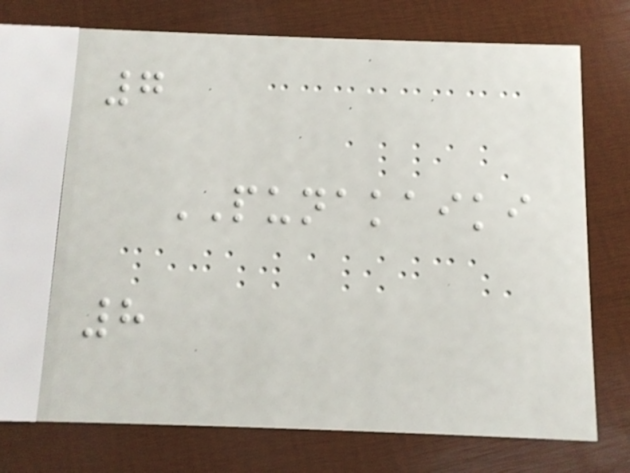7
PUNAKAIKI
8
